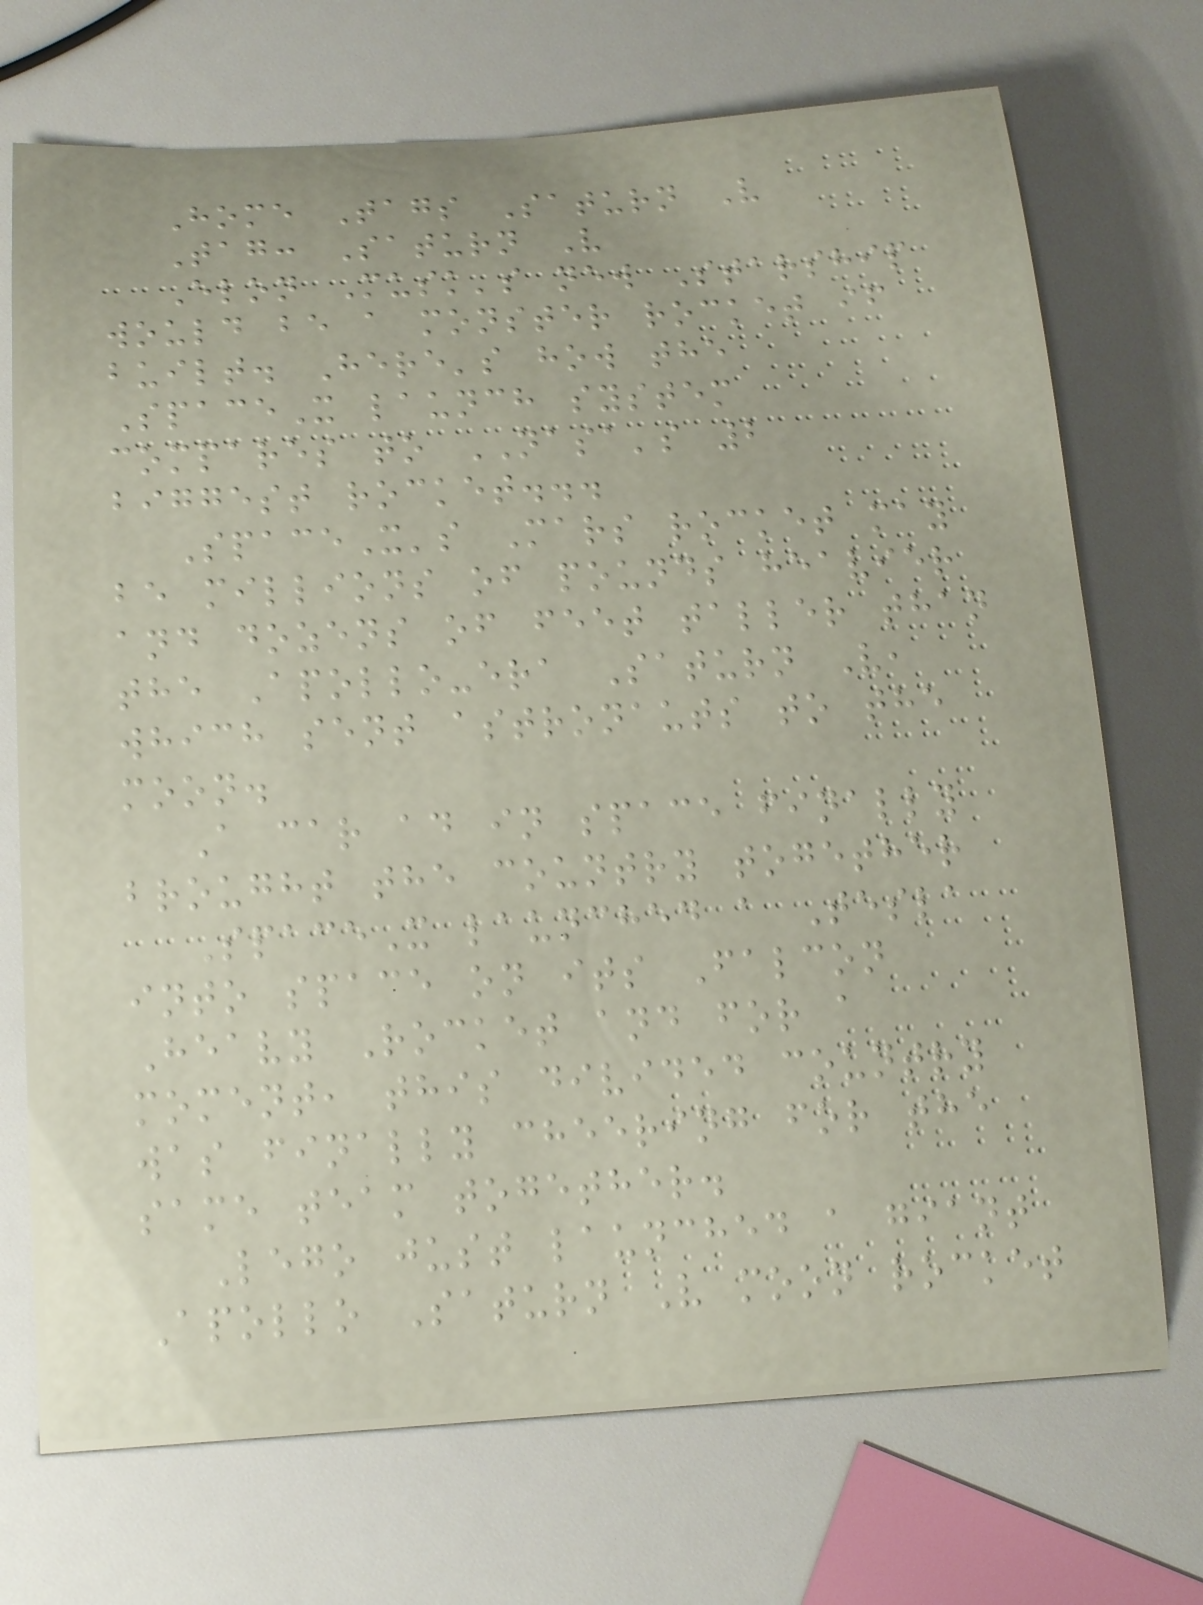Home Tags Saturn V
Tag: Saturn V
Elon Musk's new Starship
would be a monster rocket if
built. Here's how the
SpaceX launch system
compares to NASA's 2
biggest rocket...
SpaceX's Mars rocket may
be millions of pounds heavier
and dozens of feet taller than
the Apollo-era Saturn V,
which sent astronauts to the
moon.
A car ad in space finally
brought the country together
SpaceX launched a Tesla
into space on its Falcon
Heavy Rocket and for a
moment, this divided country
was finally cheering for the
same team together.
Lego just launched a giant
Apollo Saturn V moon rocket
